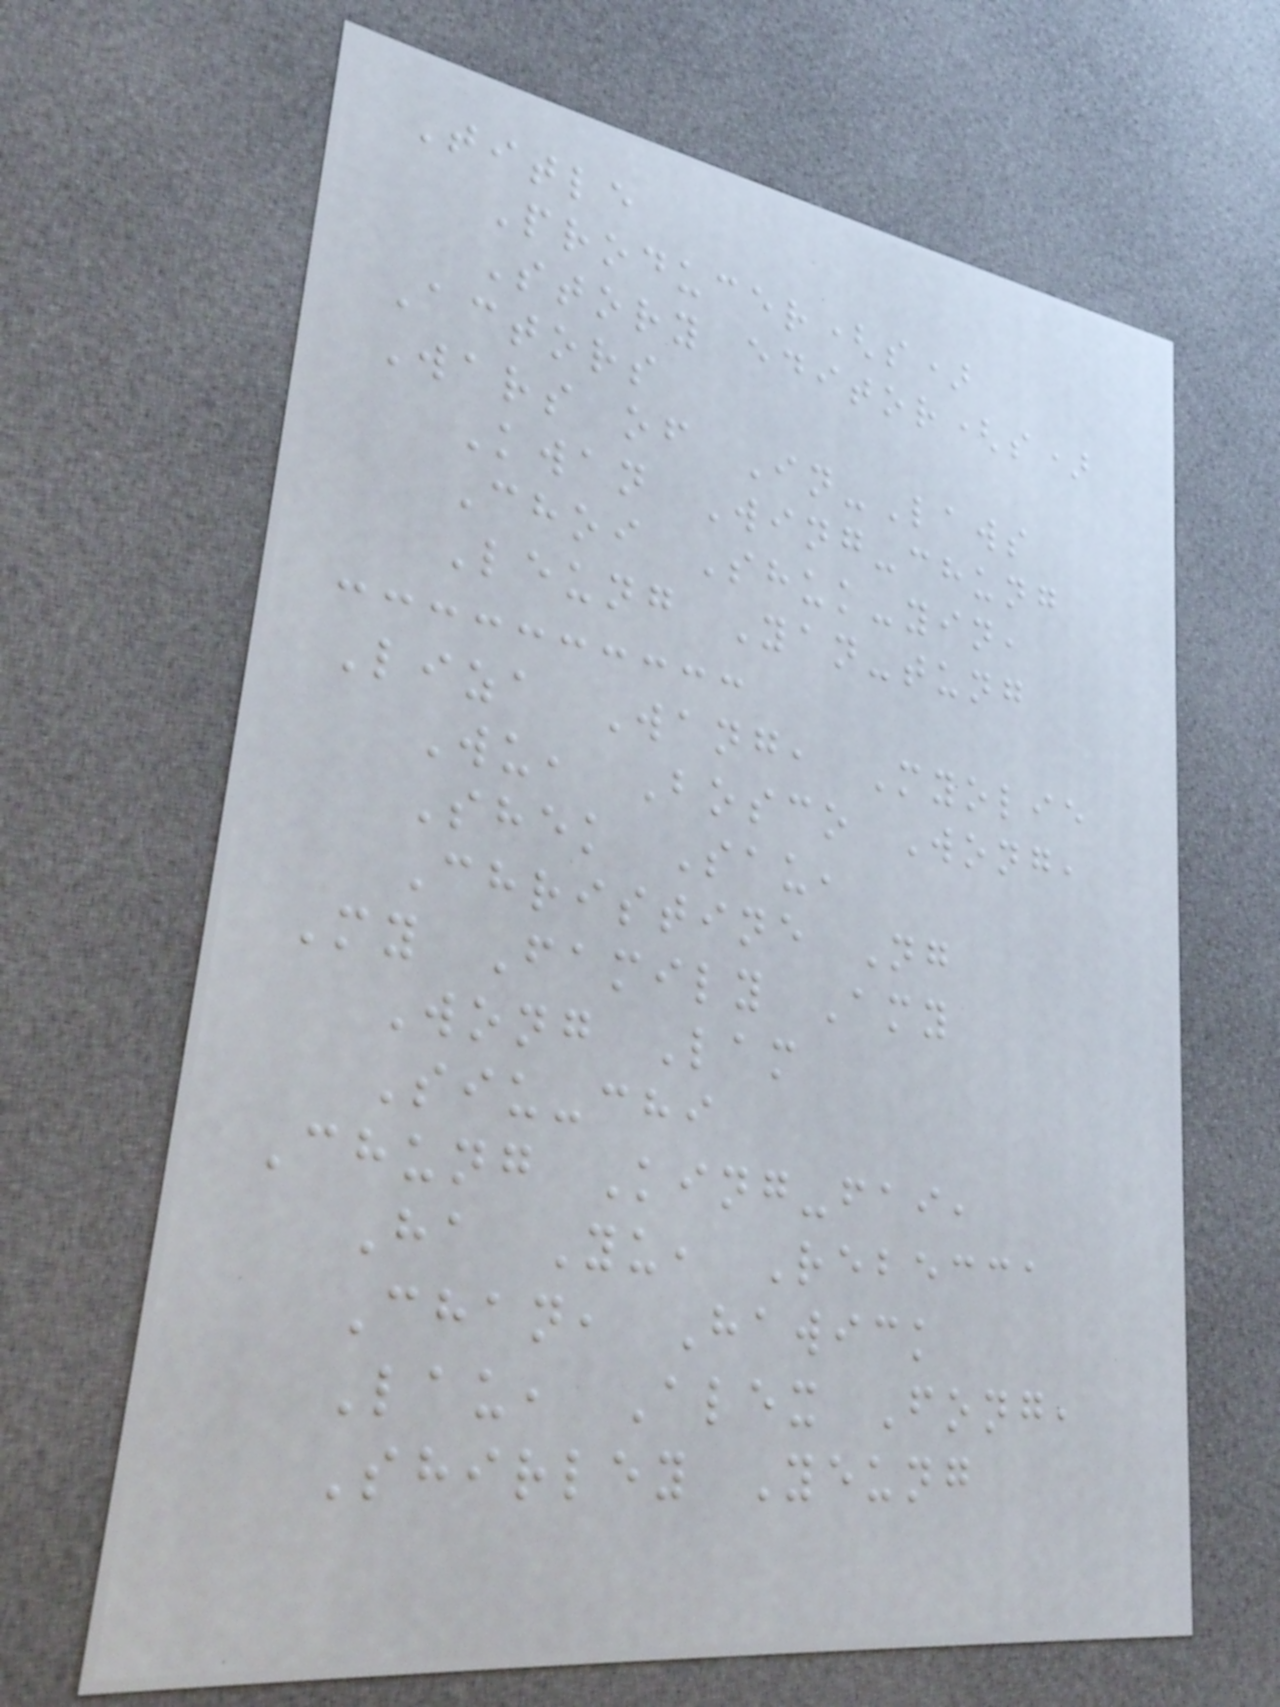Title
Producer(s)
Story editor(s)
Actors
Wars of In-Laws
Kwan Wing-chung
Choi Shuk-yin,
Leung Yan-tung
Liza Wang, Myolie
Wu, Bosco Wong,
Shek Sau,
Christine Ng
My Family Amy
Wong Lam
Siu-chi
Chung King-fai,
Ha Yu, Rebecca
Chan, Hawick
Lau, Alex Fong,
Shirley Yeung
